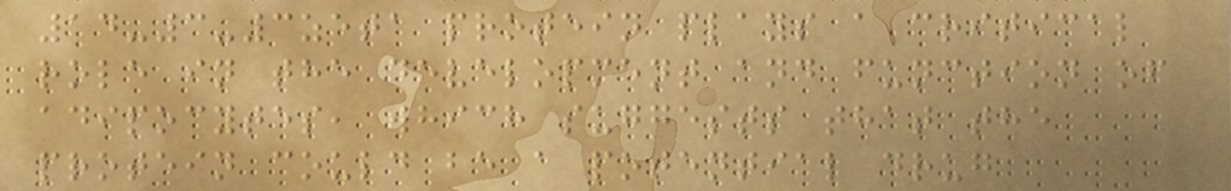14-3-3zeta protein plays a critical
role in the development and function of
adipocytes, which suggests that the
protein could be a potential drug
